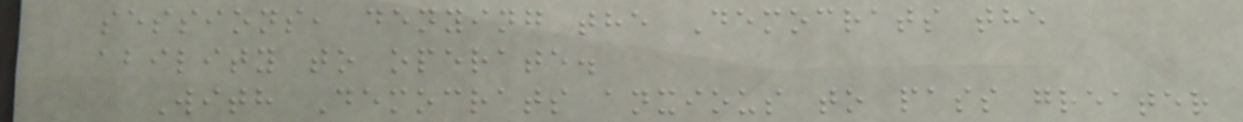sessions, denying the Democrats the
ability to operate.
With Democrats anxious to pass greater
